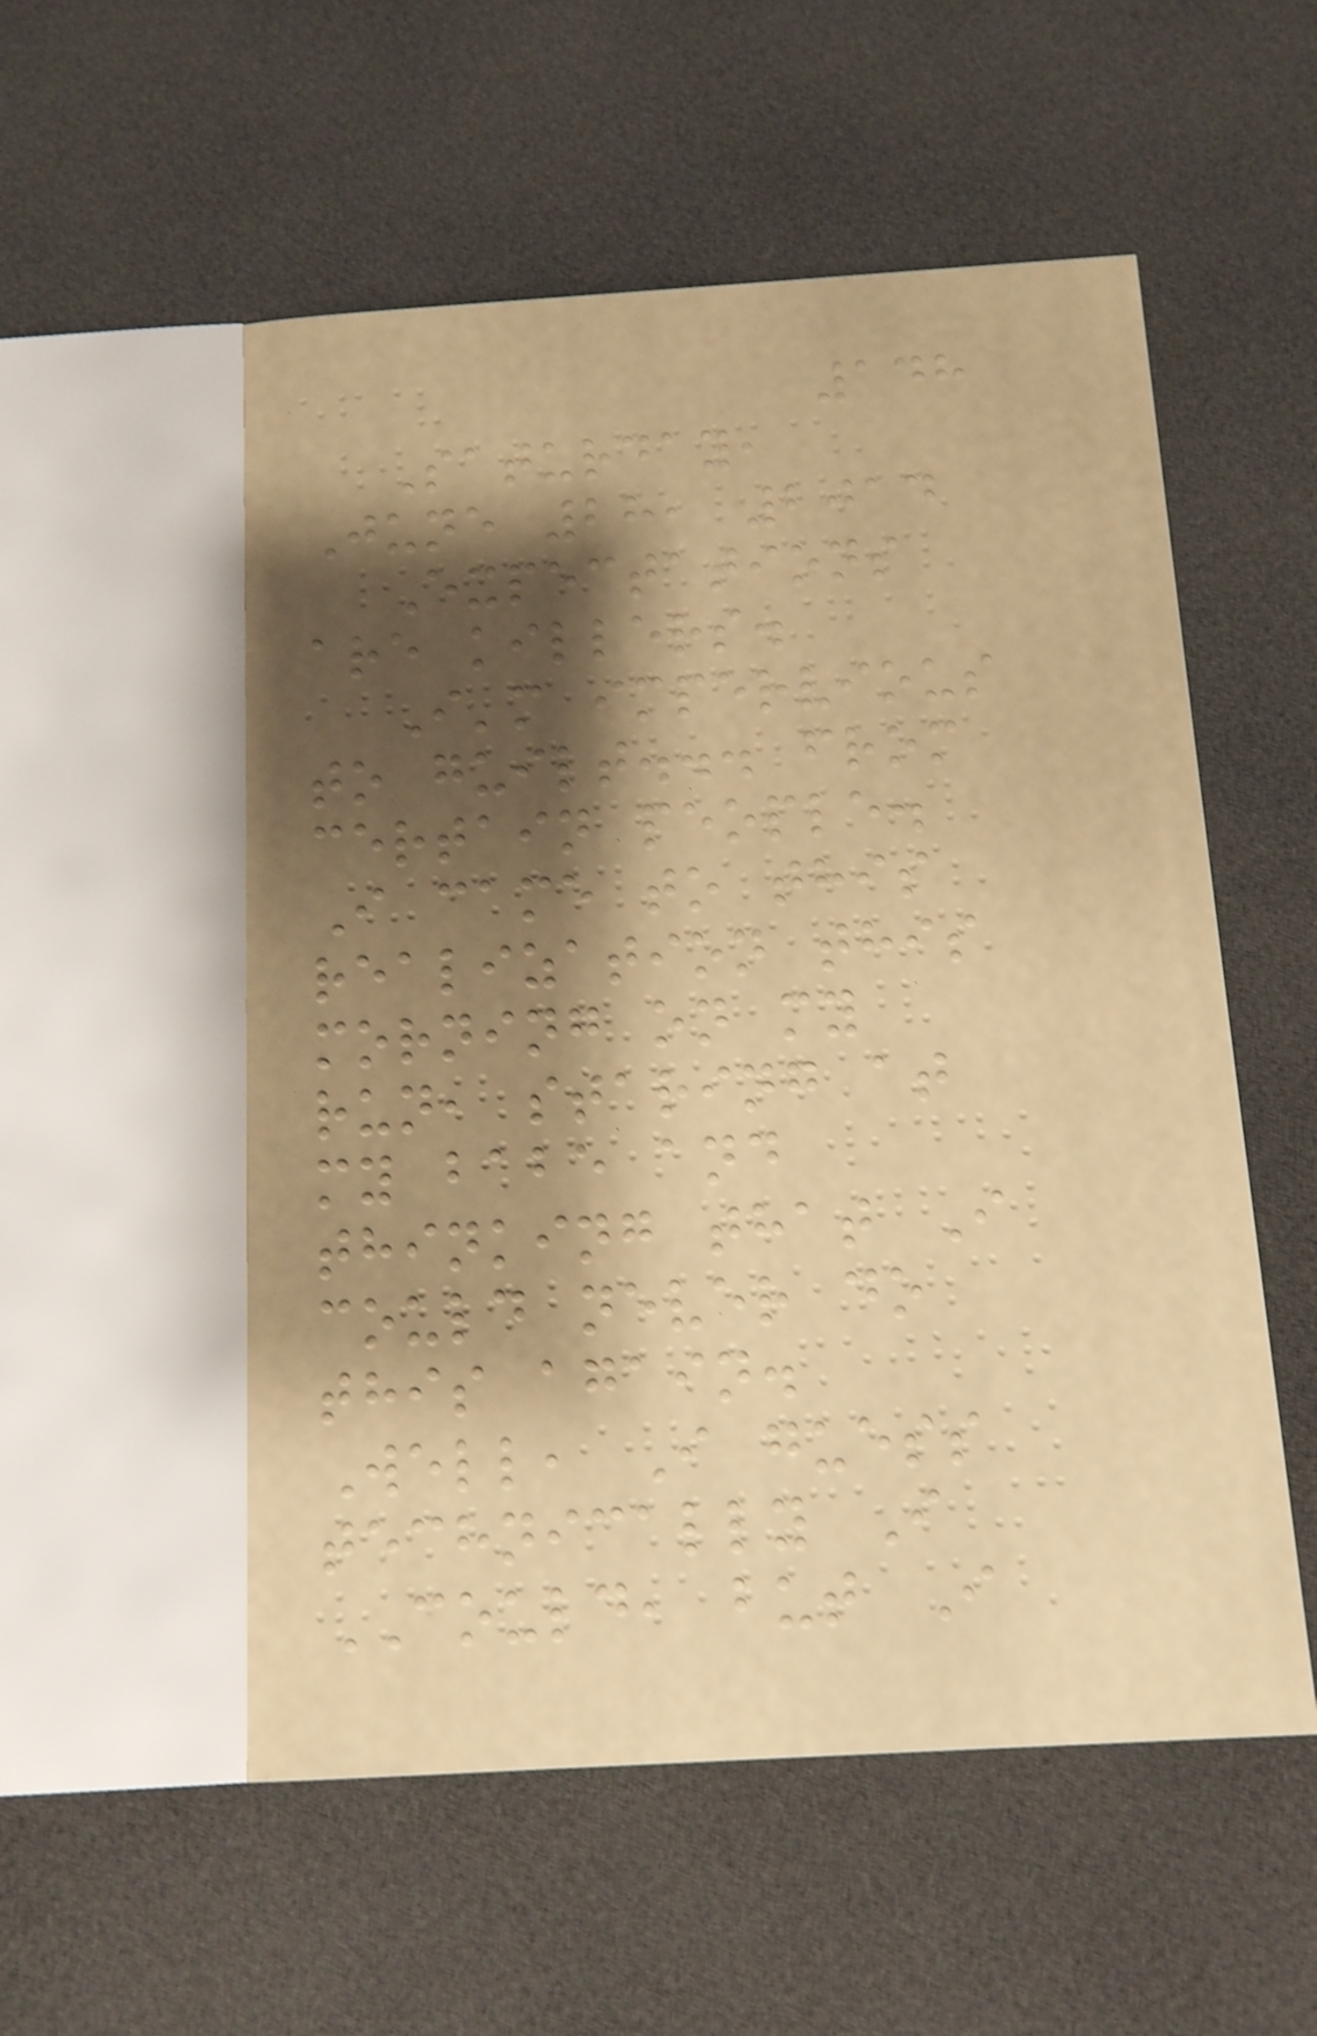148
Saturday,
June 28, 2014
Expectations
are killers.
I'm impervious
to guilt... from
certain people.
I came to this
realization this
morning on my
run, staring at
my babe and
thinking that I
could never do
this again.
Well, I guess
technically I
COULD, but I
